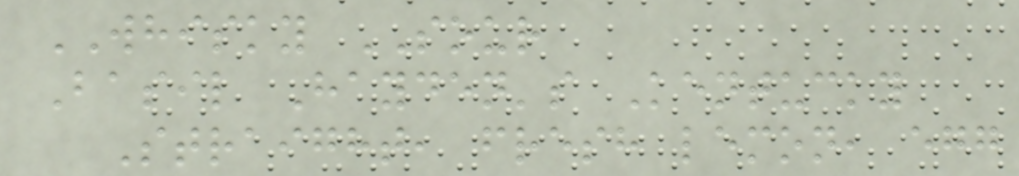WHISKY SOUR
Basil Hayden's Kentucky
Straight, fresh lemon, egg
